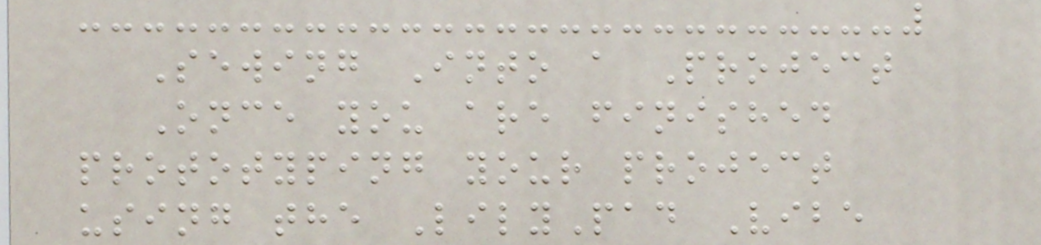Sewing Into a Project
Once you are finished
prototyping your project
using the LilyPad Vibe
